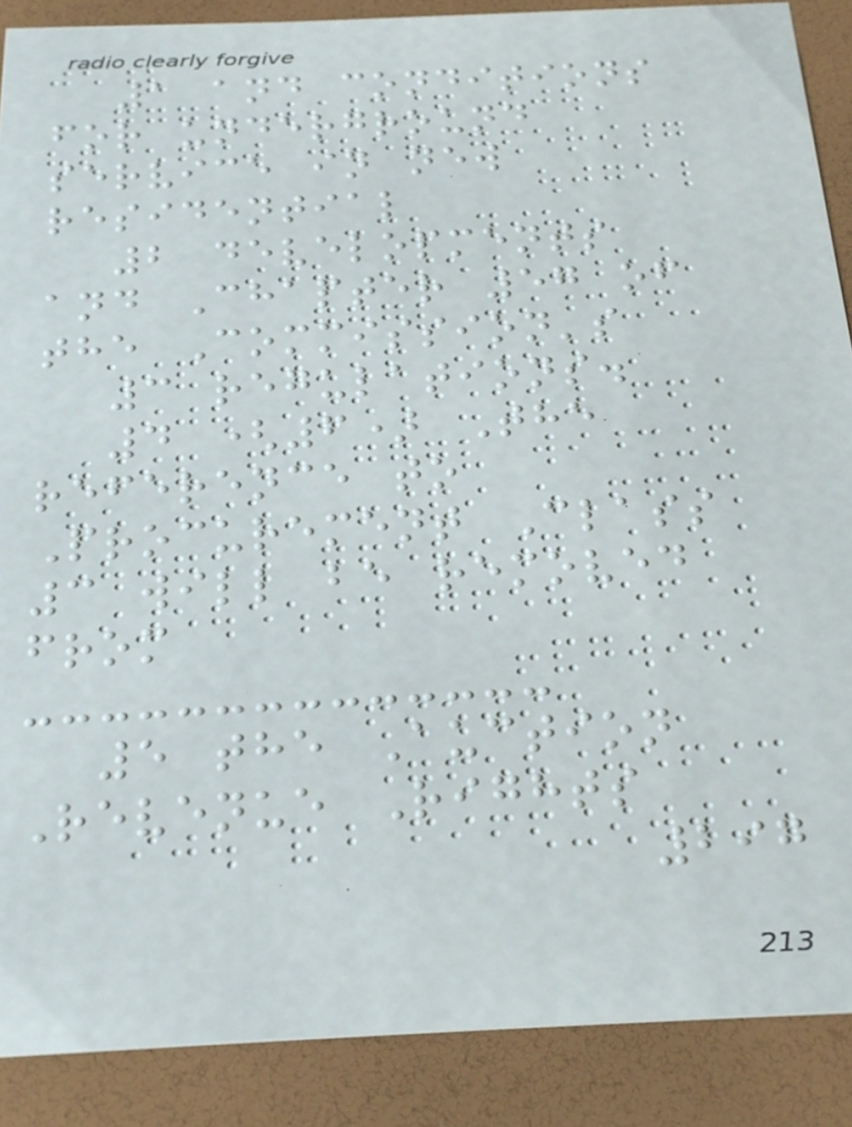1 and conditions
for underground
service in new
residential
2 developments
and Chapter 57 of
the Commission's
3 regulations.
4 (6) The
reference to
Procurement Class
3 will be removed
from
5 the Auction
Revenue Rights
297
